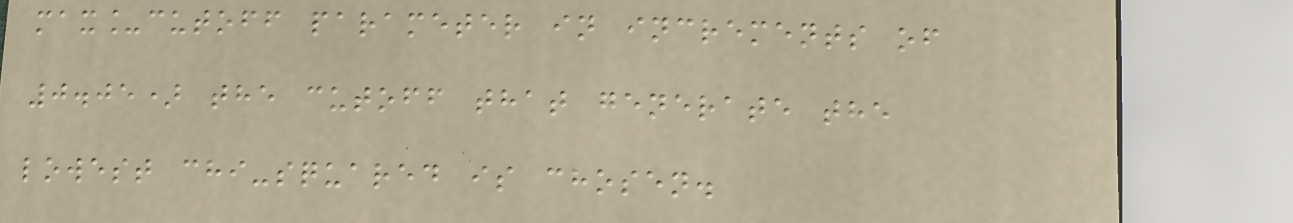max_cutoff parameter in increments of
0.05) the cutoff that generate the
lowest chi-squared is chosen.
